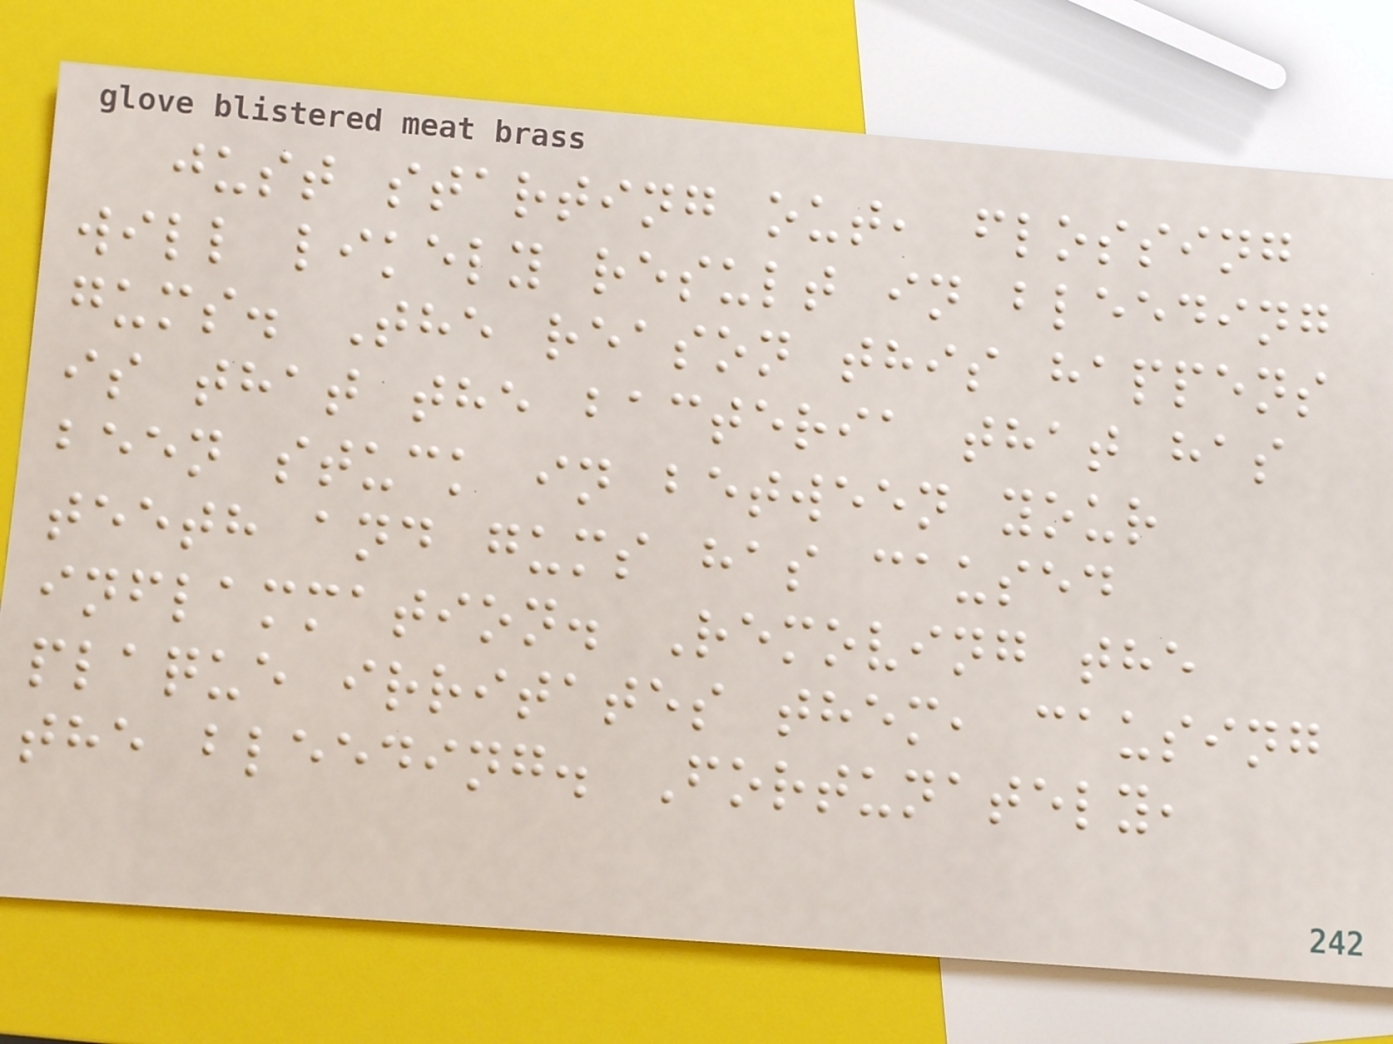just starting out, flossing
will likely result in bleeding
gums. The reason this happens
is that the bacteria that has
been stuck in between your
teeth and gums has caused
inflammation. Removing the
plaque irritates them, causing
the bleeding. Fortunately,
